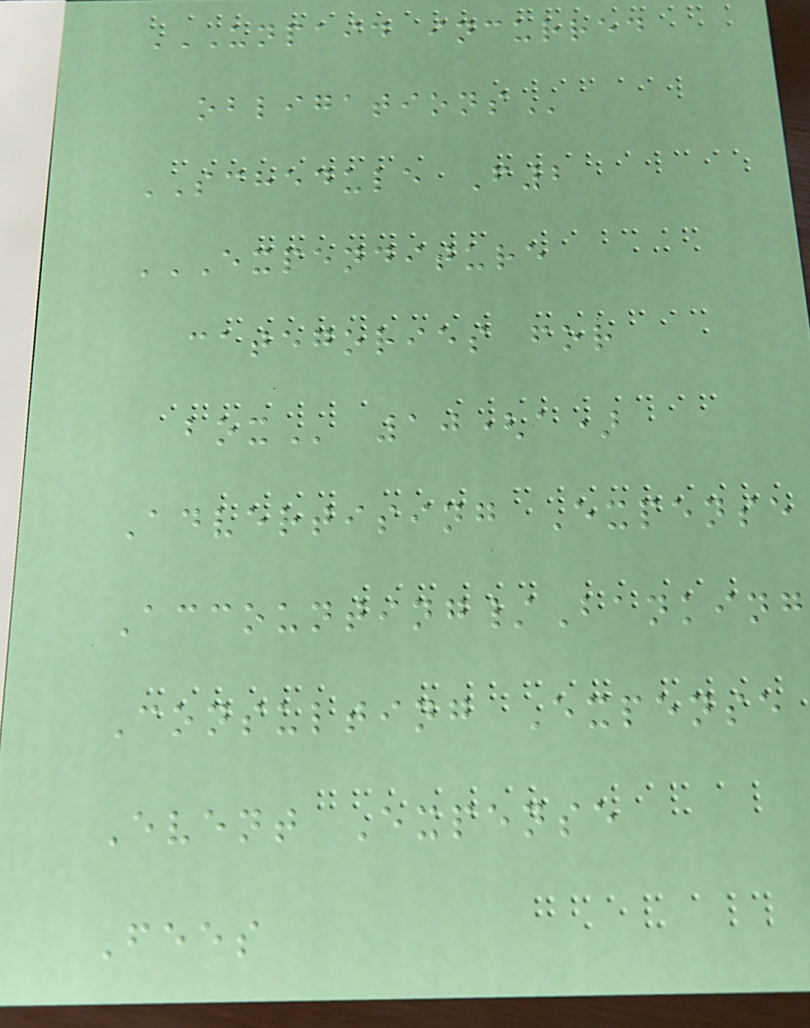UNPAID INCURRED
OBLIGATIONS
SCHEDULE F2
EXPENDITURE
CATEGORIES FOR
BOX 10(a)
Advertising Expense
Accounting/Banking
Consulting Expense
Event Expense
Fees
